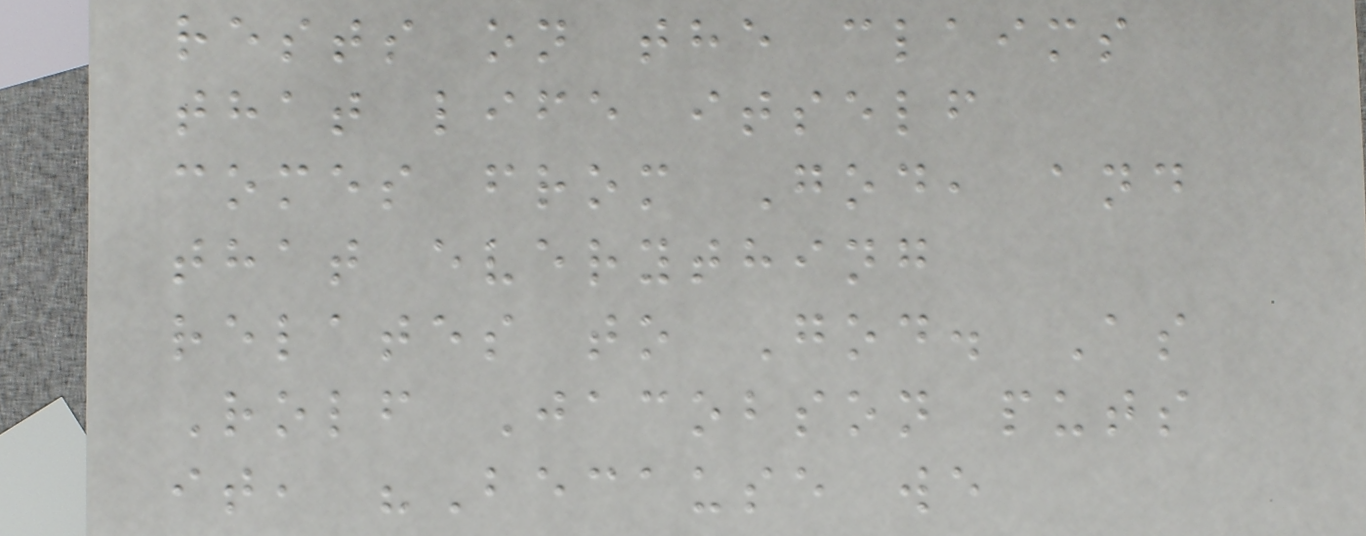rests on the claims
that life itself
comes from God, and
that everything
relates to God. As
Rolf Jacobson puts
it, "Because we
